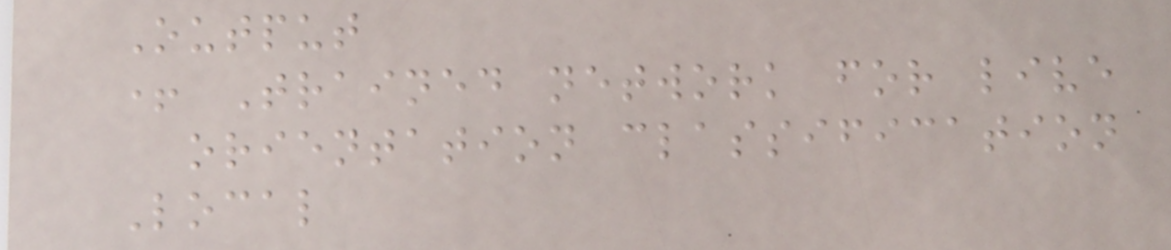Output
+ Trained network for live
orientation classification
Local
